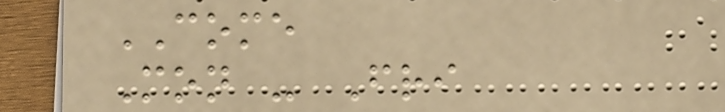COME
Mon - Fri
